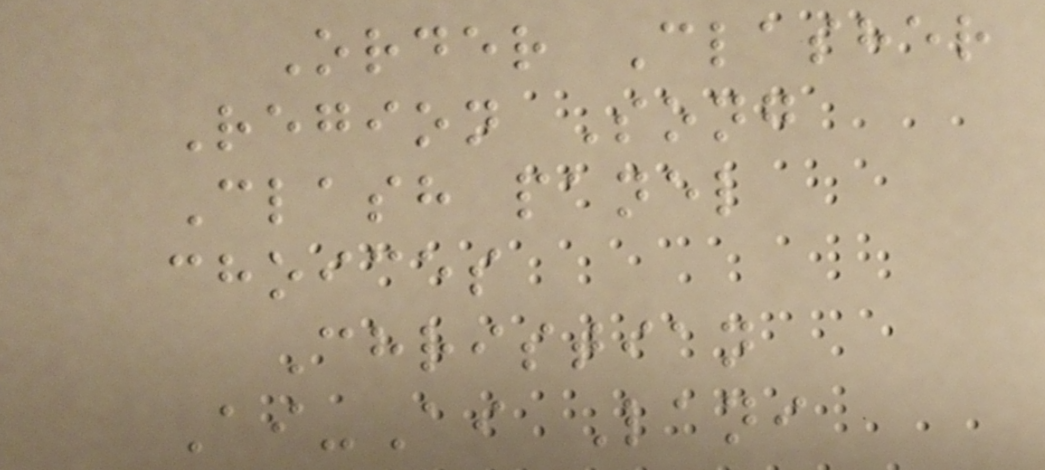Order Clasher
Region Song
Clash panel
choices
Christian
Ai-Ai Lani
